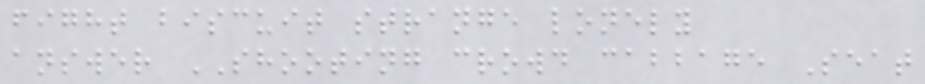fight biscuit strange lonely
answer SHOOTING crowd cabbage Seat
